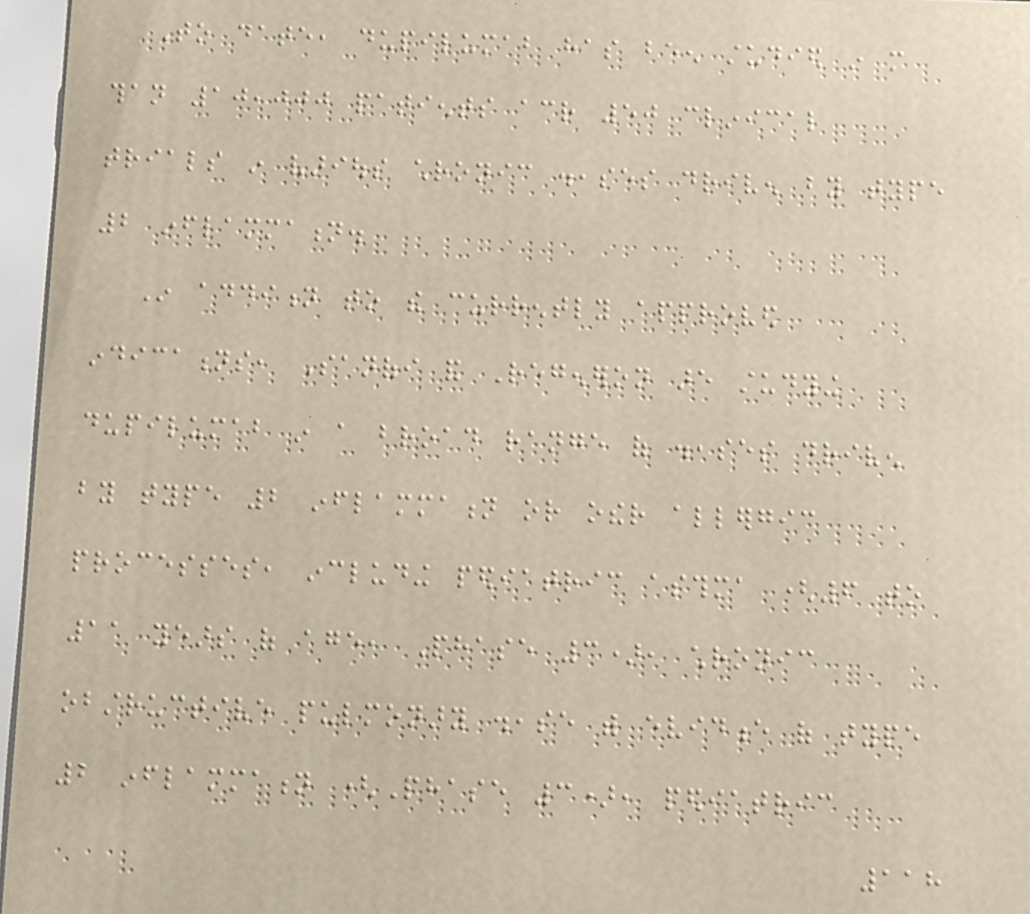To date, dupilumab has been studied in more
than 10,000 patients across 50 clinical
trials in various chronic diseases driven by type
2 inflammation.
In addition to the currently approved
indications, Sanofi and Regeneron are studying
dupilumab in a broad range of diseases driven
by type 2 inflammation or other allergic
processes, including pediatric asthma (6 to
11 years of age, Phase 3), chronic
obstructive pulmonary disease with evidence of type
2 inflammation (Phase 3), pediatric
118
